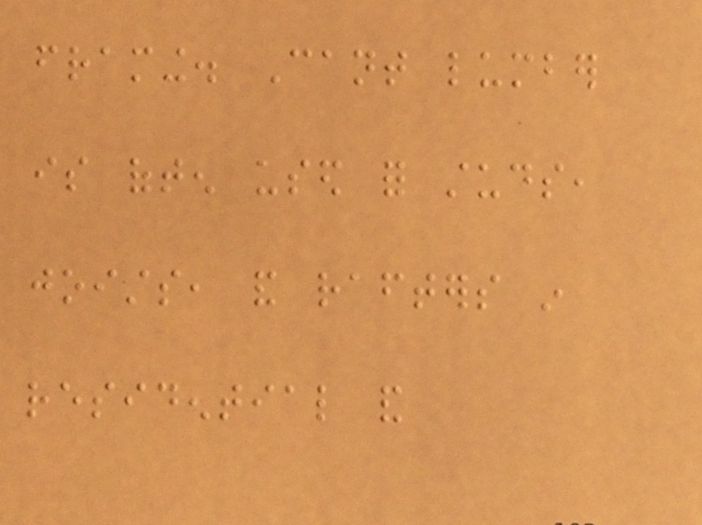framing. Cant lumber
is often used for studs,
joists, and rafters in
residential and
